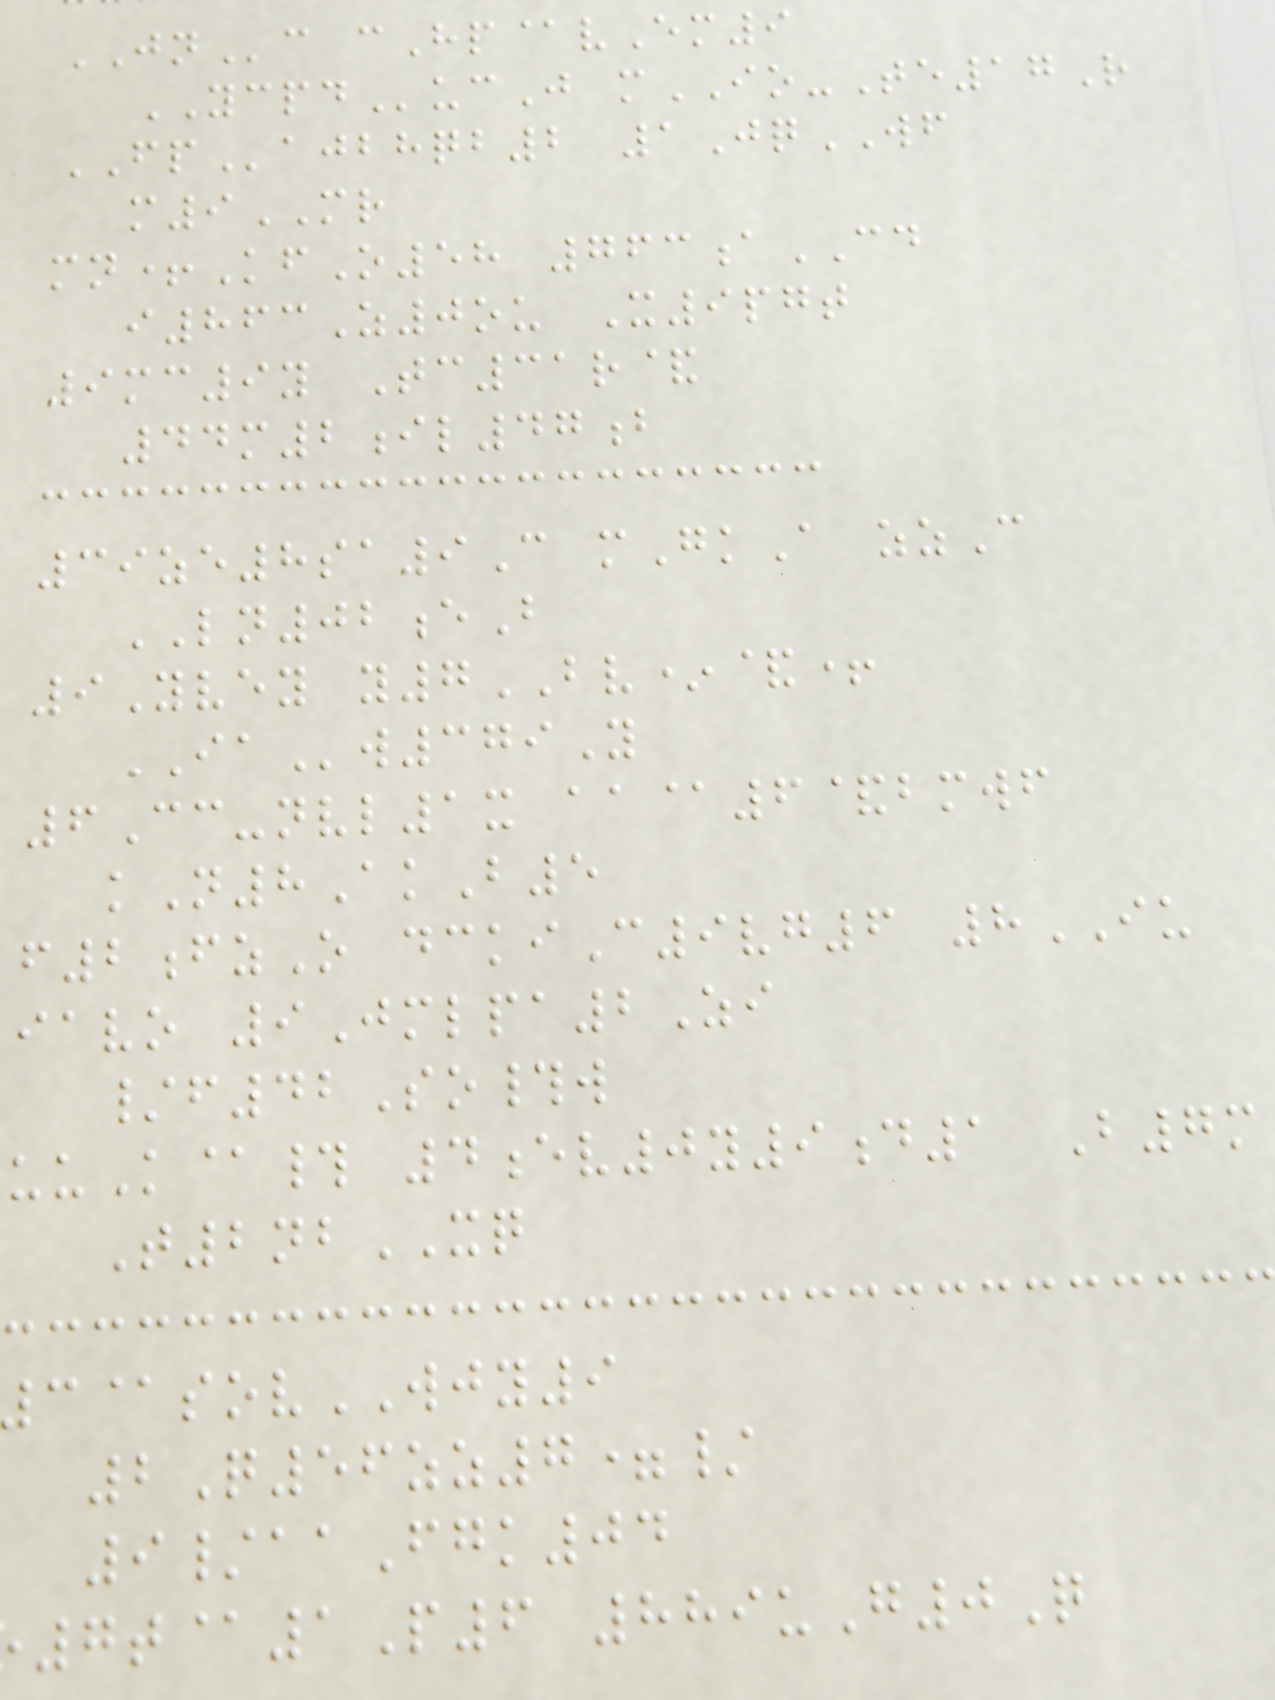JNc cHp@vEm9
YCPDucJ mIO-Te17R
FPajbhqb2 1JqWF
m9MR
mn+KfO58 763aCD
i863Z0ou X9pgt
9mc9y Tc31r&
44m2il47b
39ze8sa9C mGkA zzC
LN02eB
9Yvey y7BV*&+
IAw379Y
6Cc-nvl1x aa@6&bmwf
kN8AkB5
f2fzO dckiC9vg6 8IU
iavo 9Jmlpa2Zi
/f42So#w
uuK@# 4ev0y9d1 B7m
T2nbXQ
@sovWJY9
2Q56zz7=/
9/aaFgk04
7t@1P6 889uG0Q
